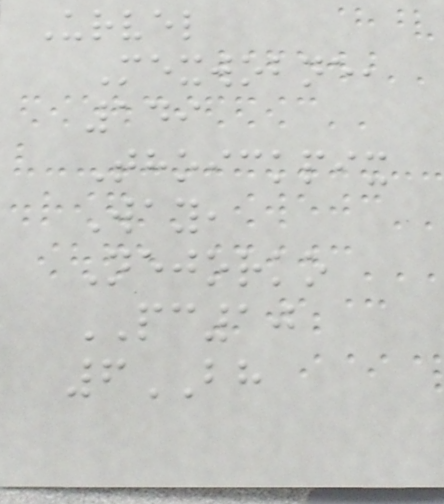Urvel
Mexwobne,
149
Thoickpix
Way,
Nejorko
PC10
6BH
